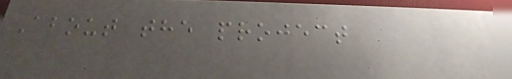About the project
